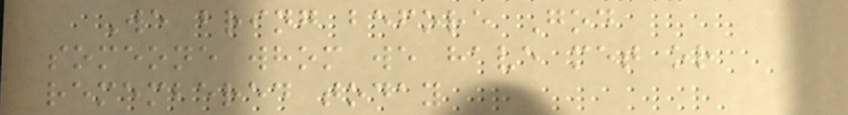We bring before God
someone whom we have met or
remembered today
